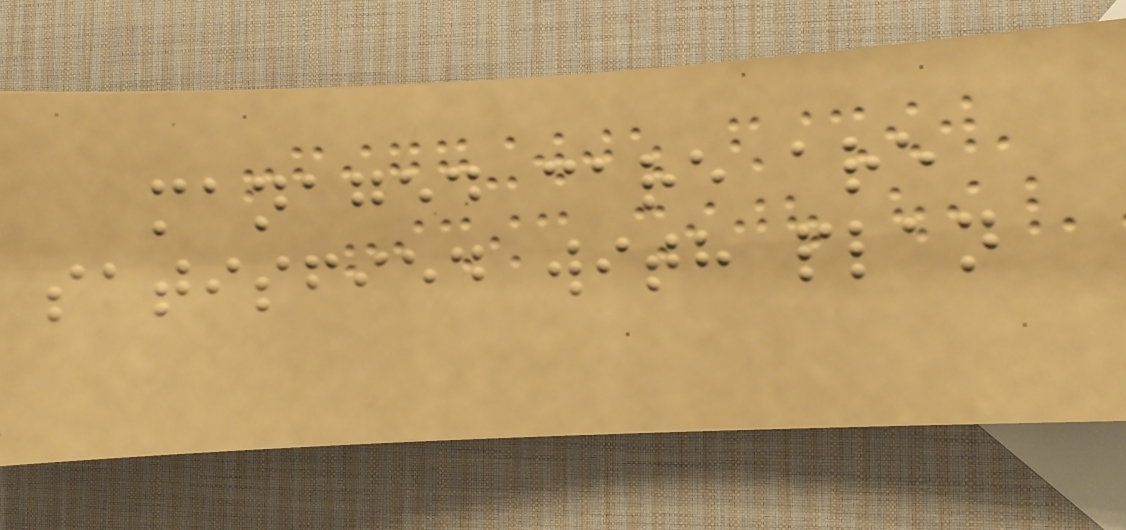managed care are
satisfied with plan
